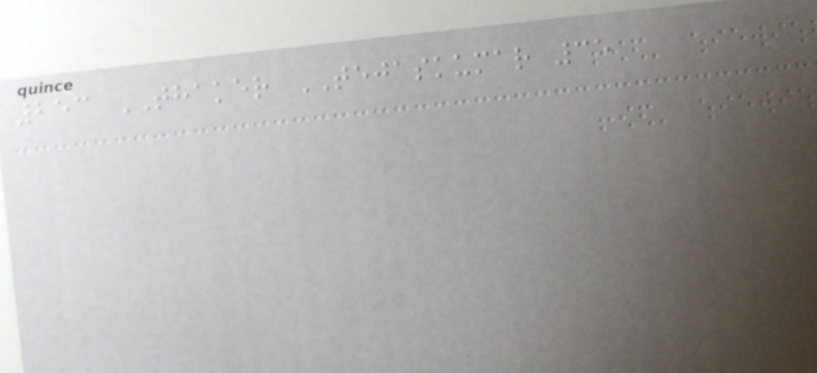253 THAKER TEJASKUMAR 35
